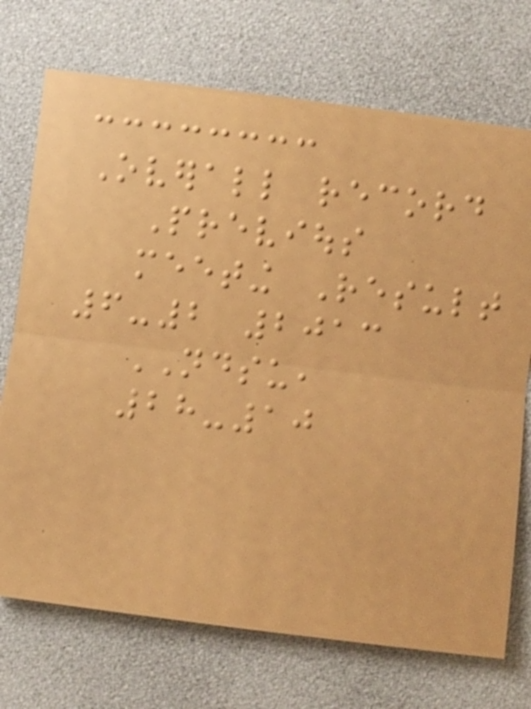Overall record
Previous
meeting Result
6-2 2013
NDSU,
28-10
